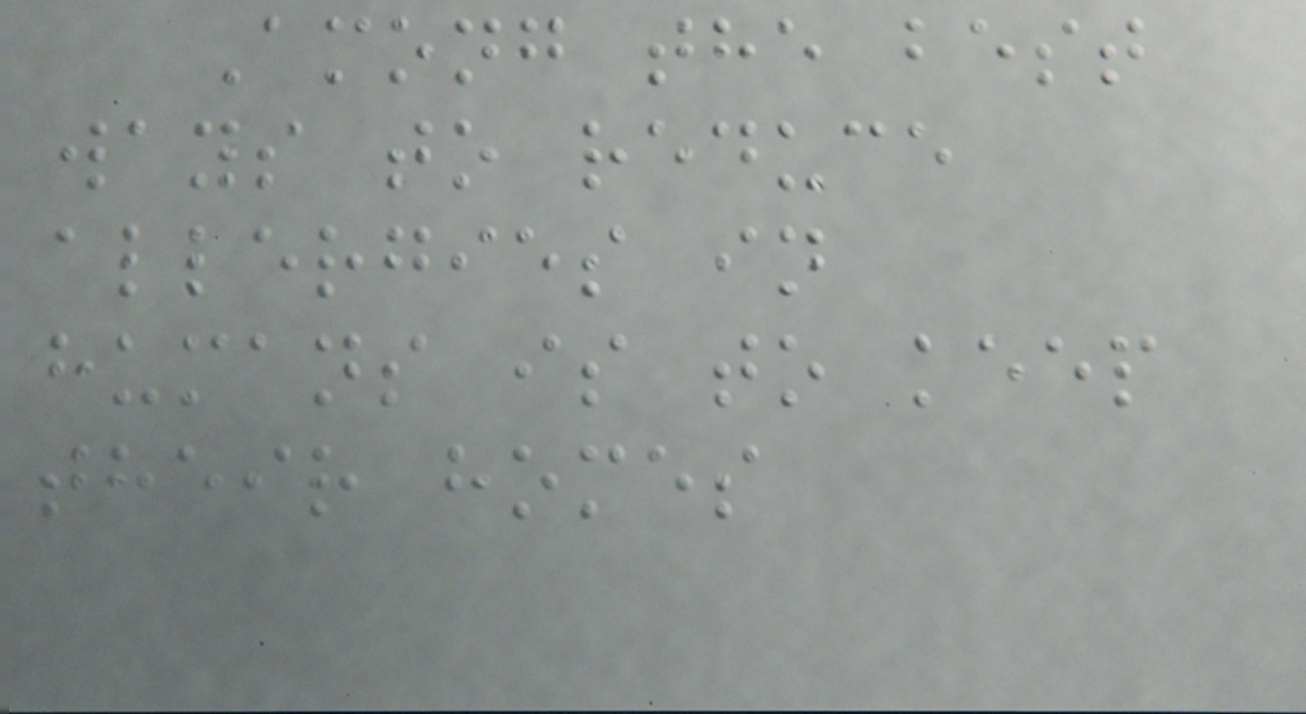Among the best
ways to reduce
allergies in
humans is to keep
their homes
